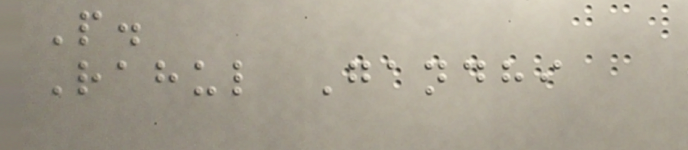P.
Rahul Gandhi
